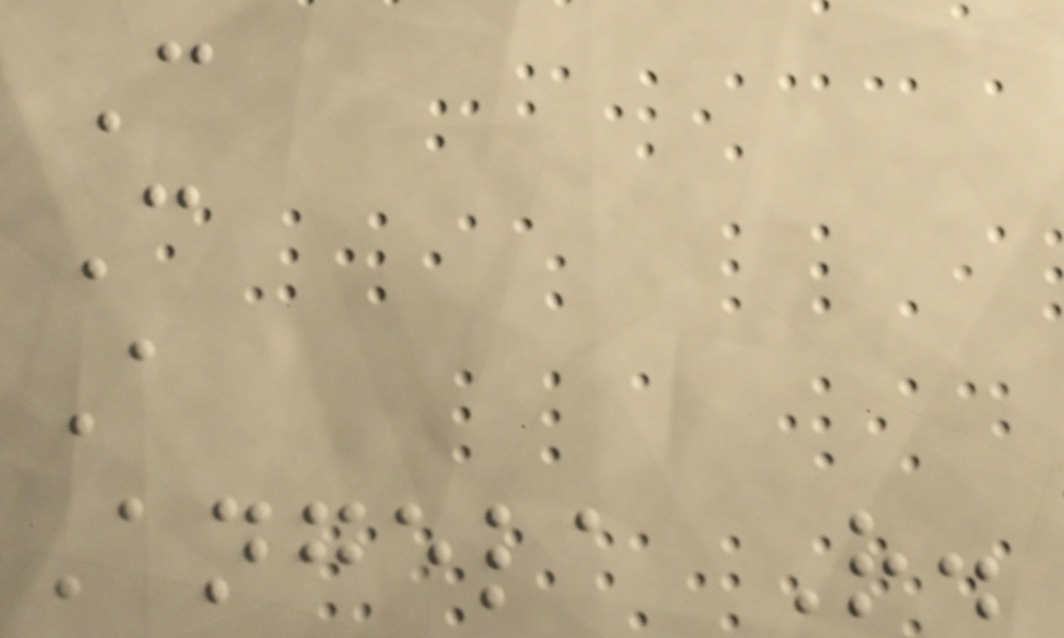C
C
A
Angela R.
